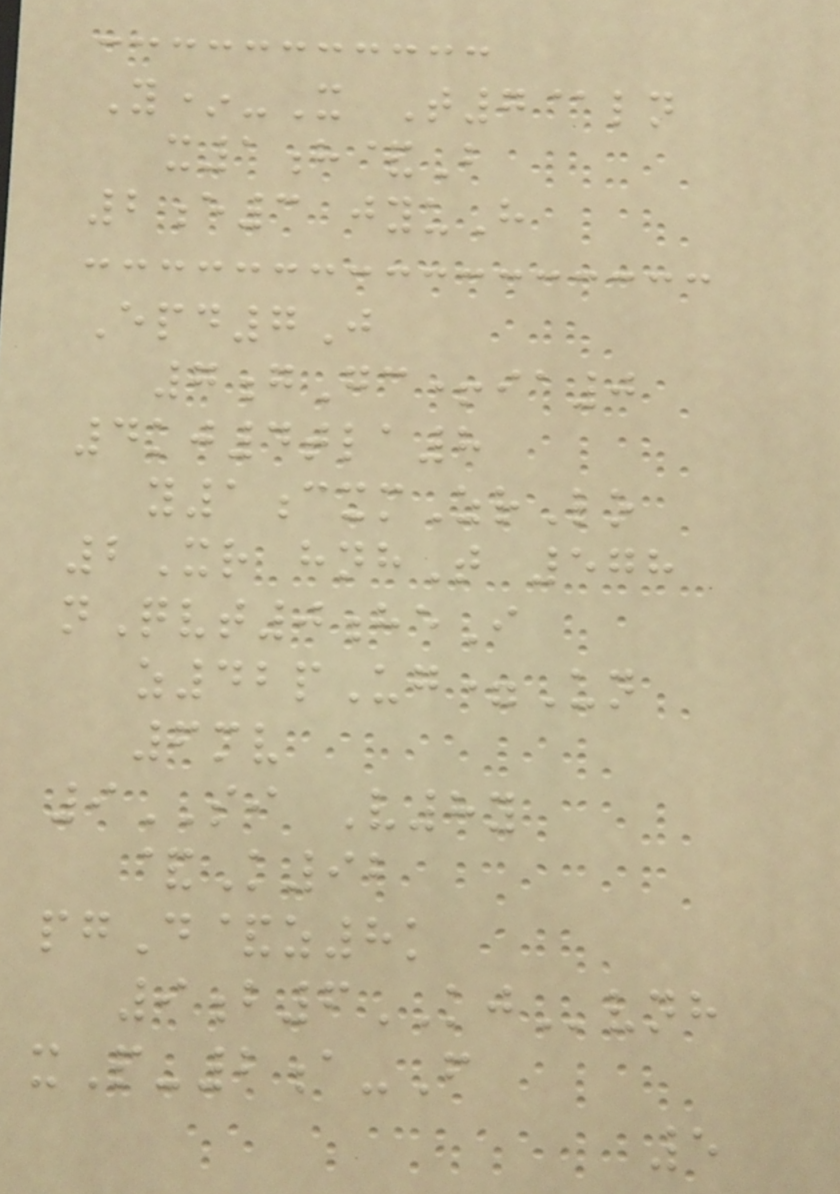Y*-X T7@ln
x1h&B
2e3 jyuH
Epd7J
7gGc+ia0
4kj4tla8
y1cxmZrLo
2Xr hnhT 578
nQvt0heI
z42pUg=Un
6mv
9SI V8y
&K92
pgD&z8k
9b6KJvnh
xP-2a-F
5
